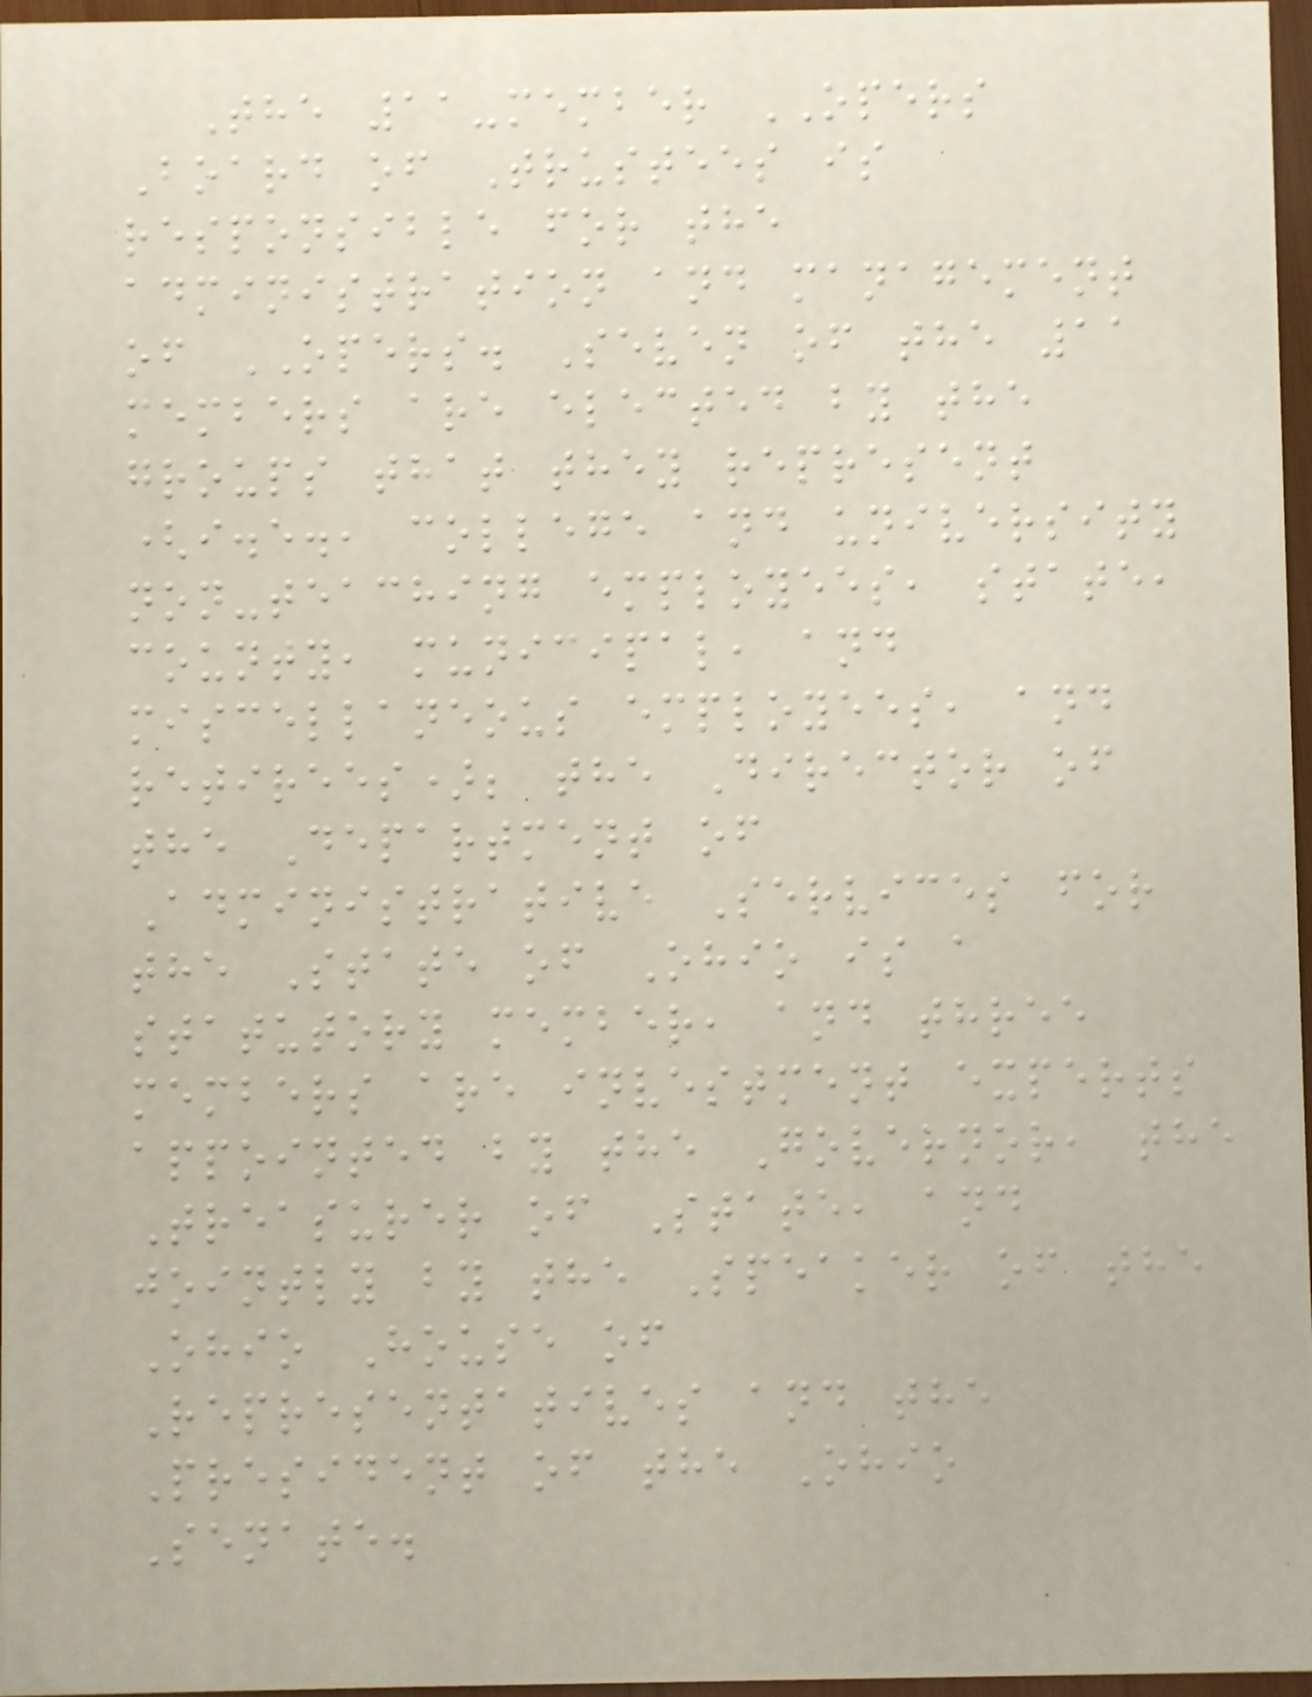The 11-member OPERS
Board of Trustees is
responsible for the
administration and management
of OPERS. Seven of the 11
members are elected by the
groups that they represent
(i.e., college and university
non-teaching employees, state,
county, municipal, and
miscellaneous employees, and
retirees); the Director of
the Department of
Administrative Services for
the State of Ohio is a
statutory member, and three
members are investment experts
appointed by the Governor, the
Treasurer of State, and
jointly by the Speaker of the
Ohio House of
Representatives and the
President of the Ohio
Senate.
